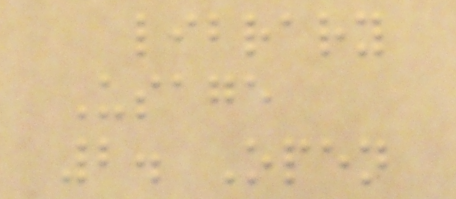library
Usage
2. Open
